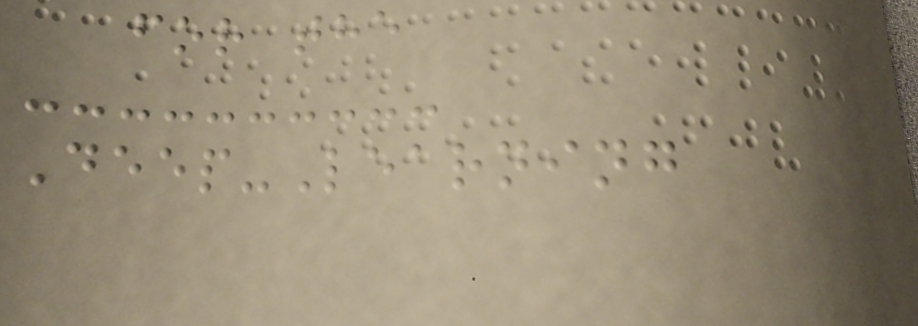for the
Deep-Learning
